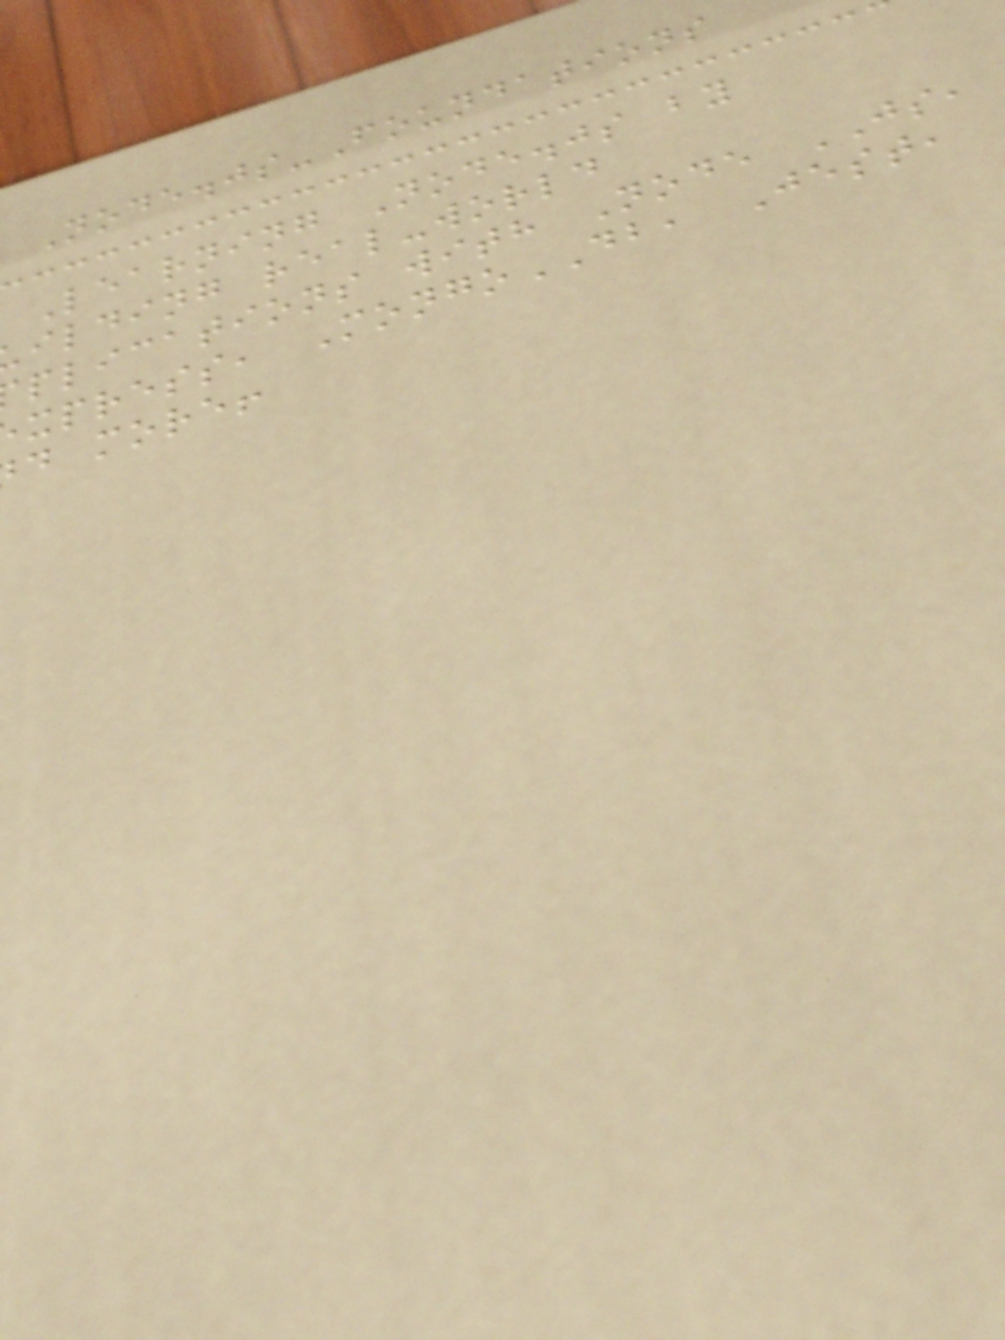Node.js-Foundations
Learning Node.js by
ilding real-world
plications with Node JS,
xpress, MongoDB, Jest,
d more!
